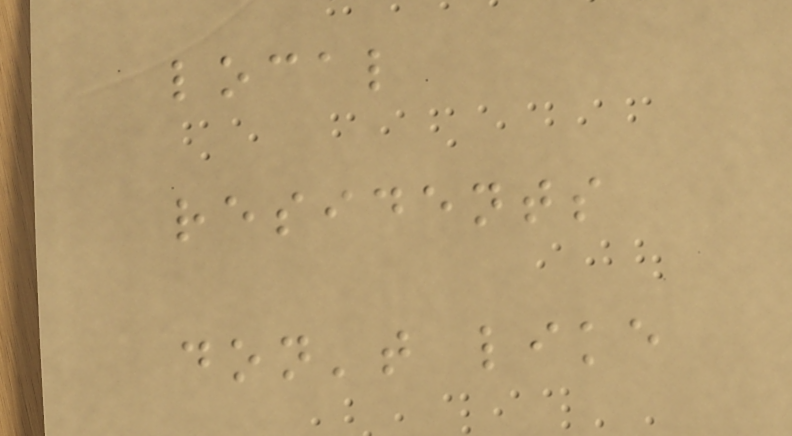local
residents
don't like
